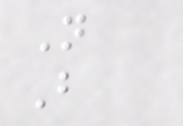N
B
